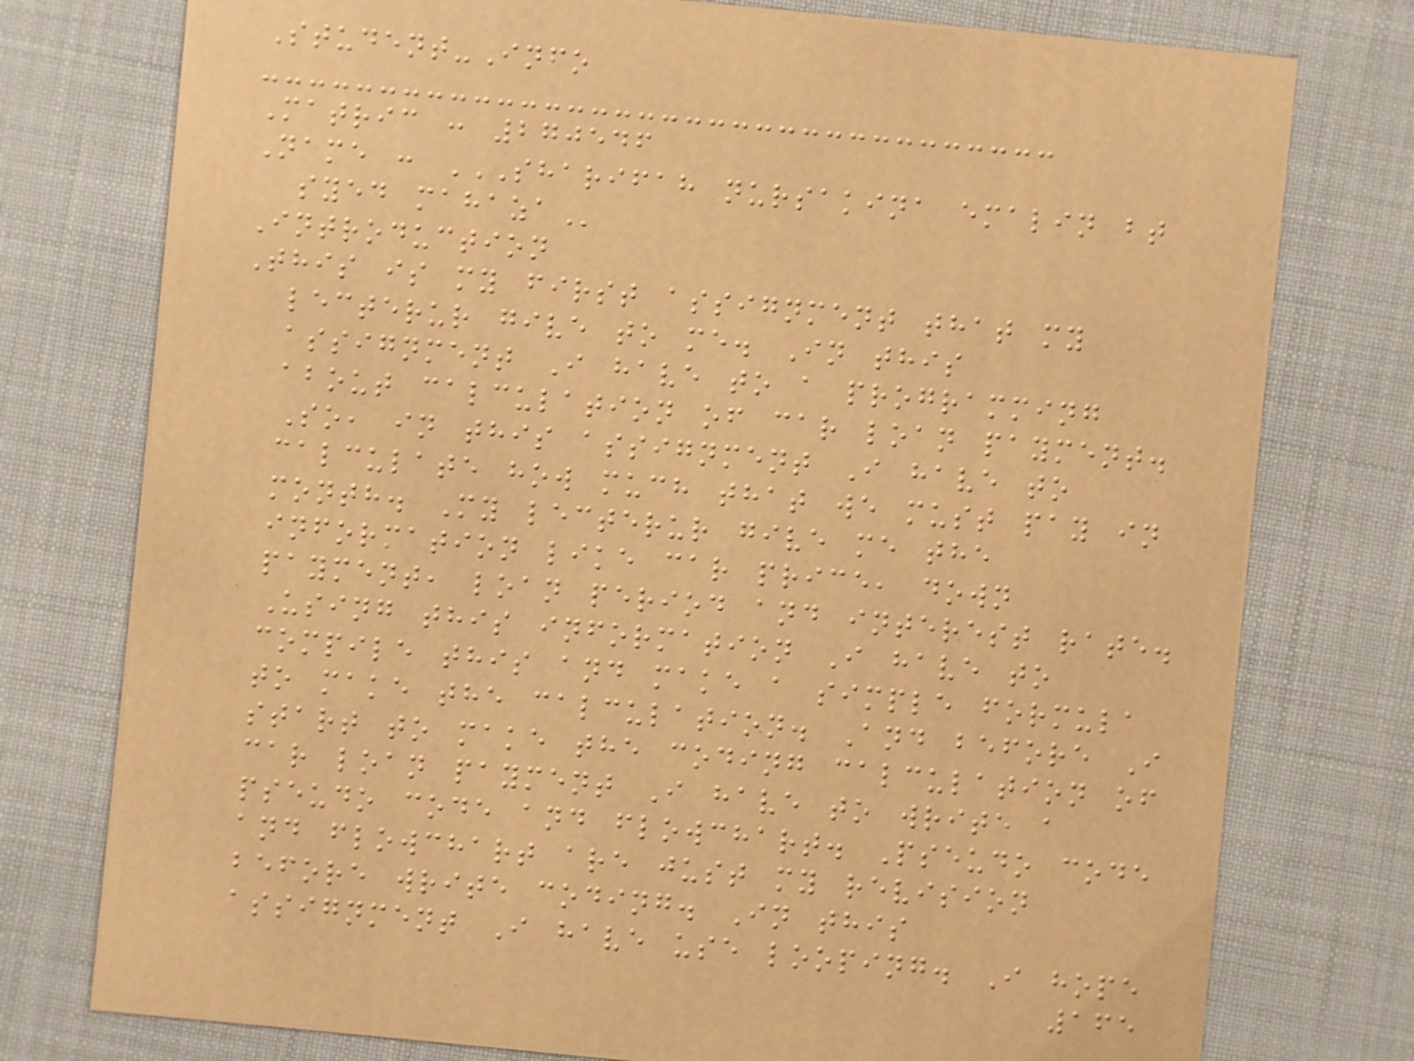Student-Info
Matric : 270546
Name : SHARIFAH NURSAKINA EMALIN BT
SYED MAHAZA
Introduction
This is my first assignment that my
lecterur give to me. In this
assignment I have to a programming
about calculation of car loan payment.
So, in this assignment I have to
calculate how much that we must pay in
month. My lecterur give me the
information like car price, down
payment, loan period and interest rate.
Using this information I have to
compile this and make a simple formula
to make the calculation. And before I
start to make the coding calculation of
car loan payment I have to write a
pseudo code and flowchart. Pseudo code
and flowchart are just my revision
before write coding. In this
assignment I have use looping. I hope
165
